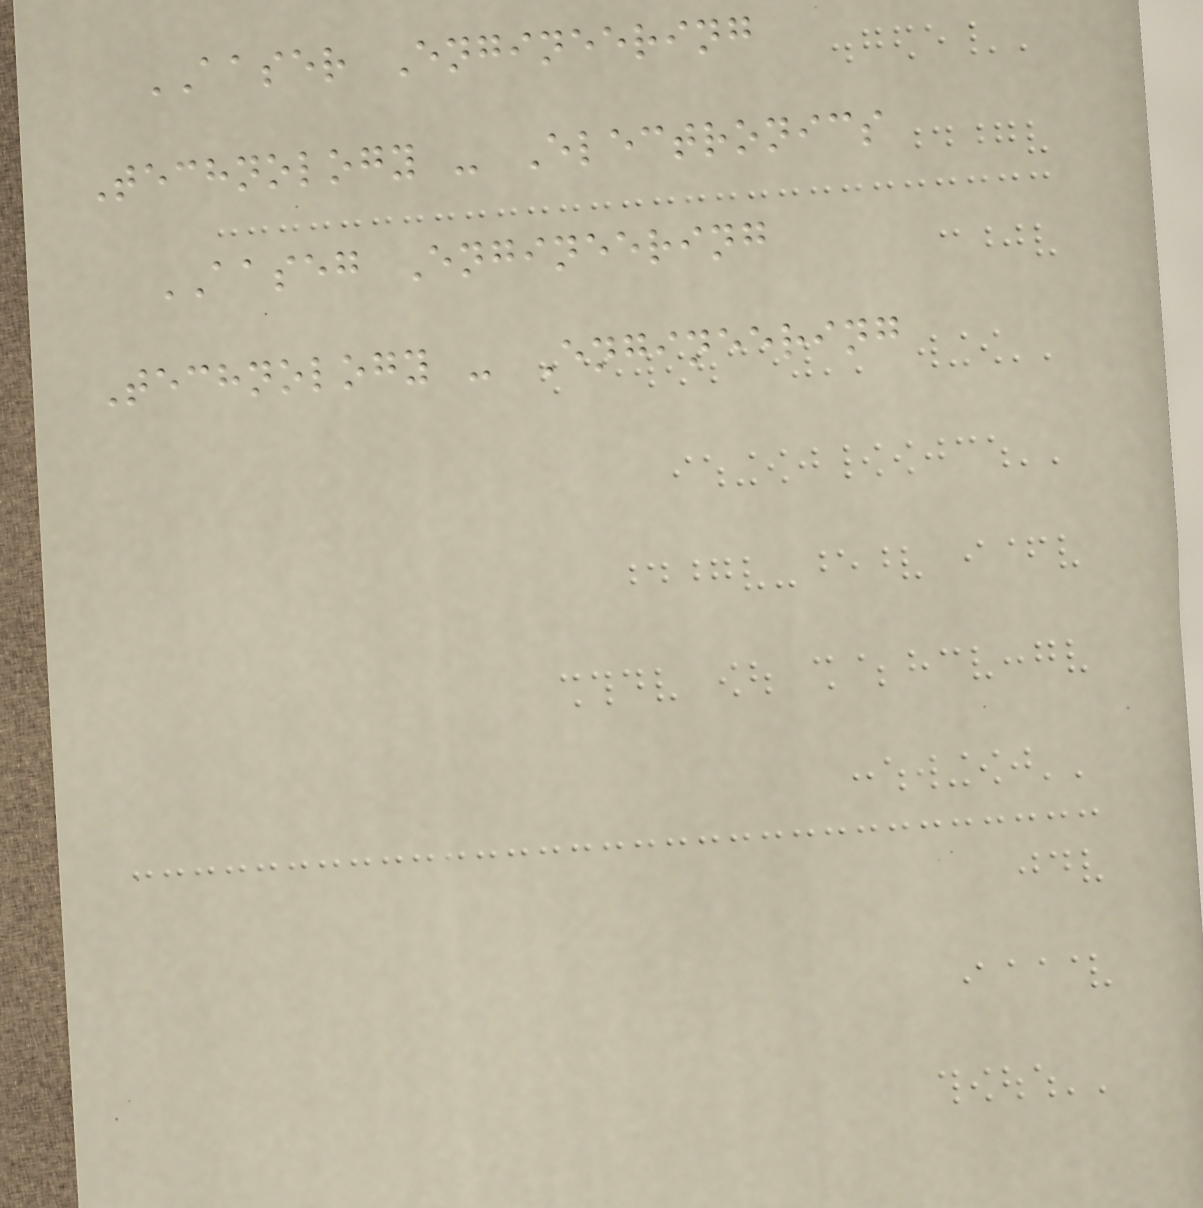AASER Engineering
Technology - Electronics
AASEG Engineering
Technology - Engineering
